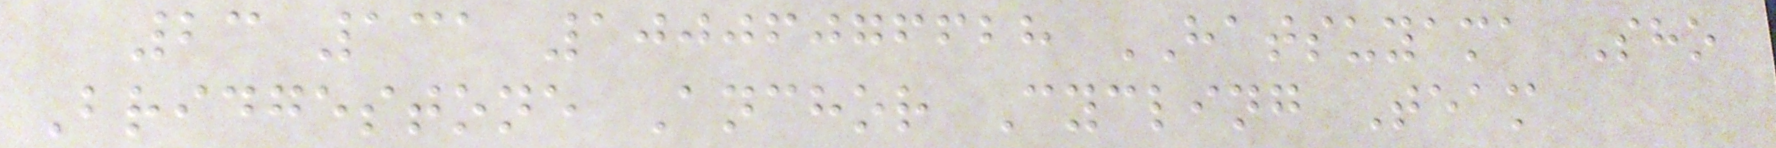23 131 10006076628 HATSUYAMA Sho
Bridgestone Anchor Cycling Team
